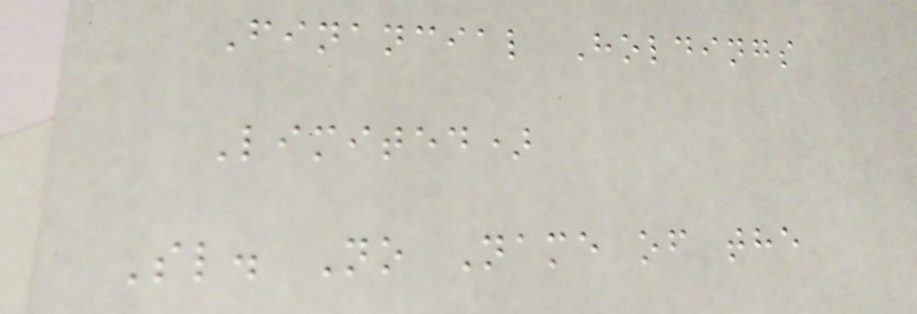Financial Holdings
Limited)
Sl. No Name of the
